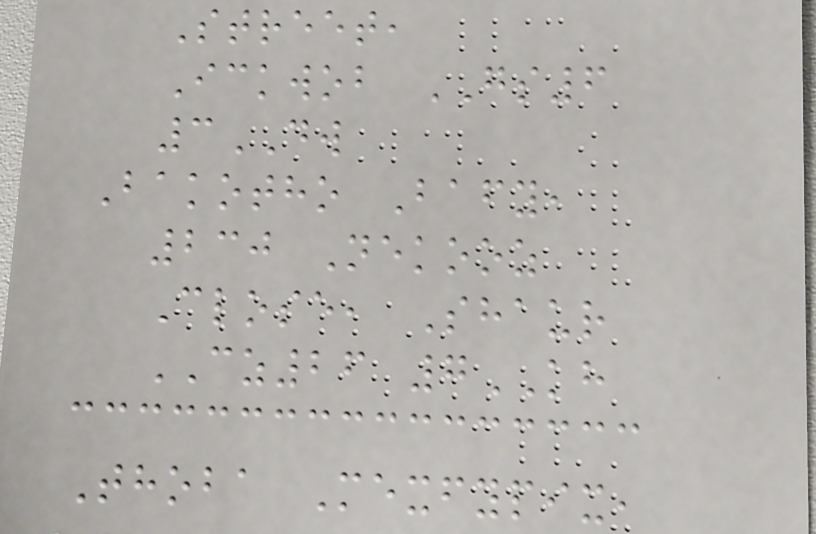Street,
Ickwob GS6
3DW
Bakotho Bafy,
230 Nekooz
Close, Shaur
CZ26 7KH
Thoba Mexfypix,
